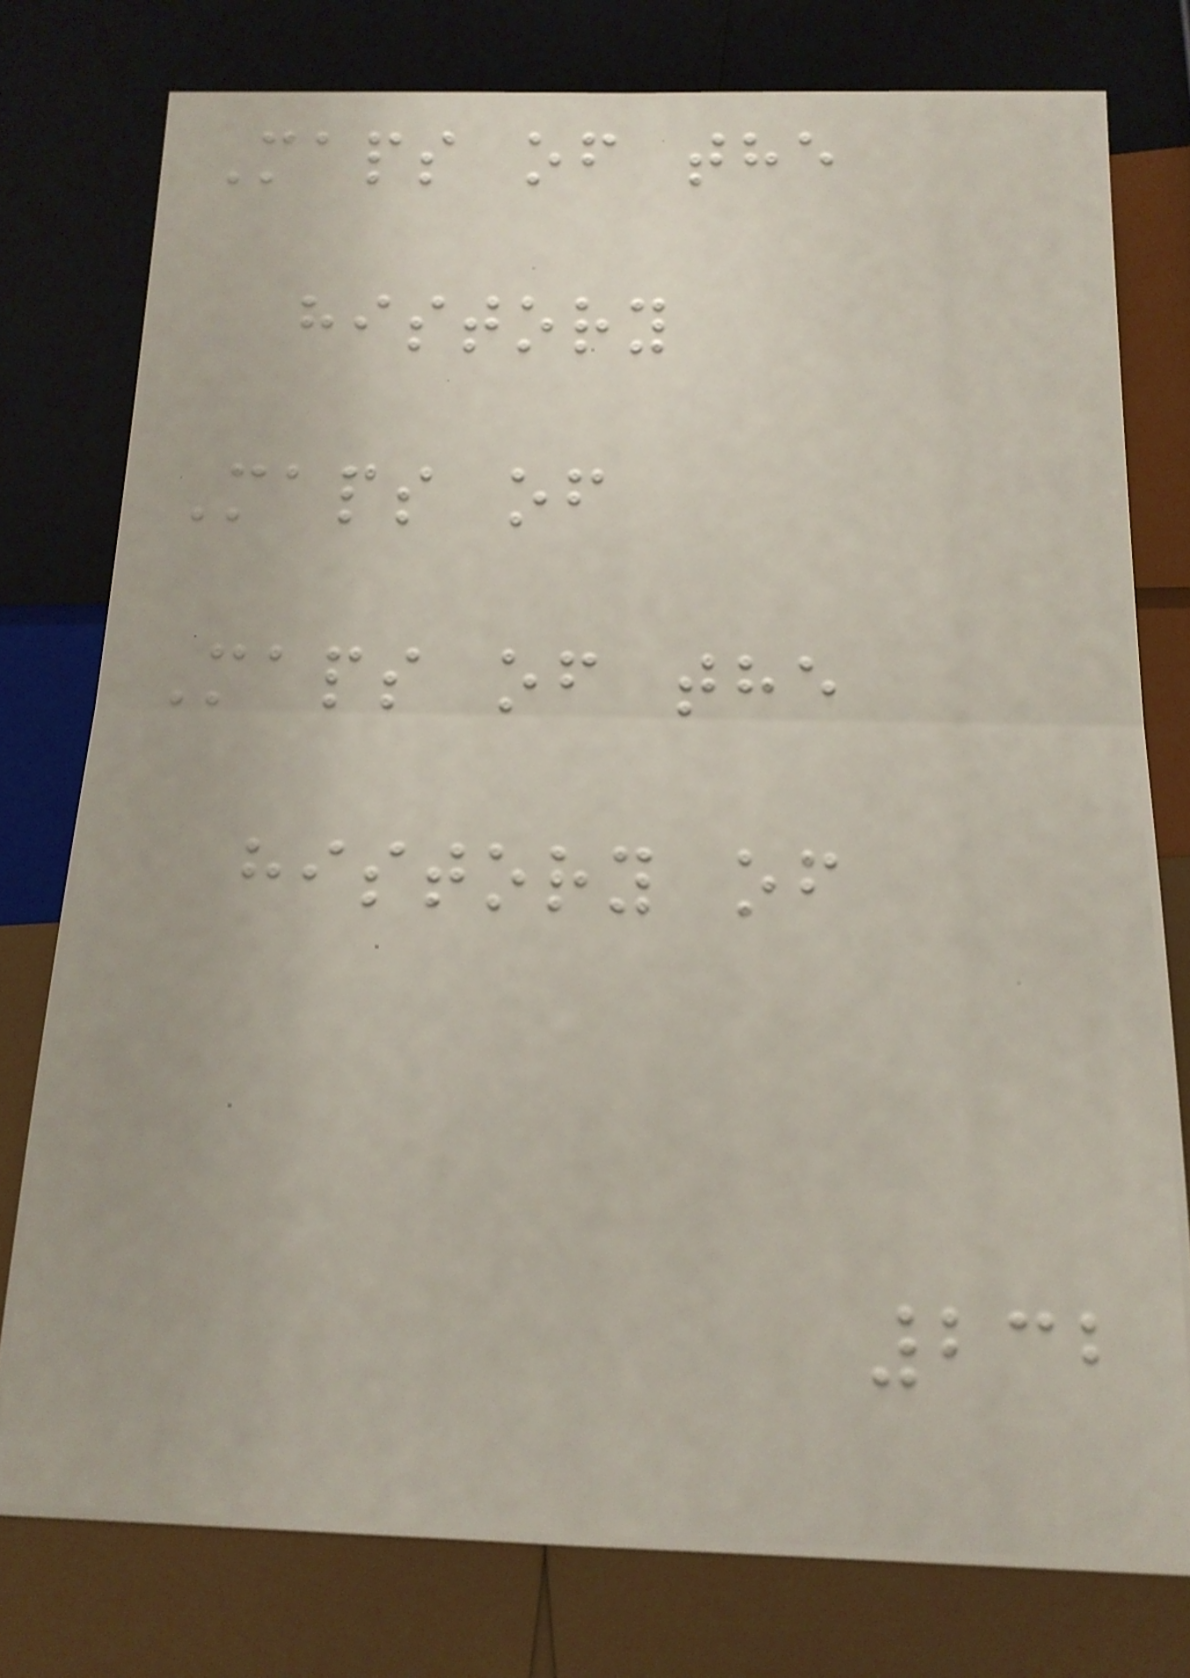Maps of the
history
Maps of
Maps of the
history of
232
